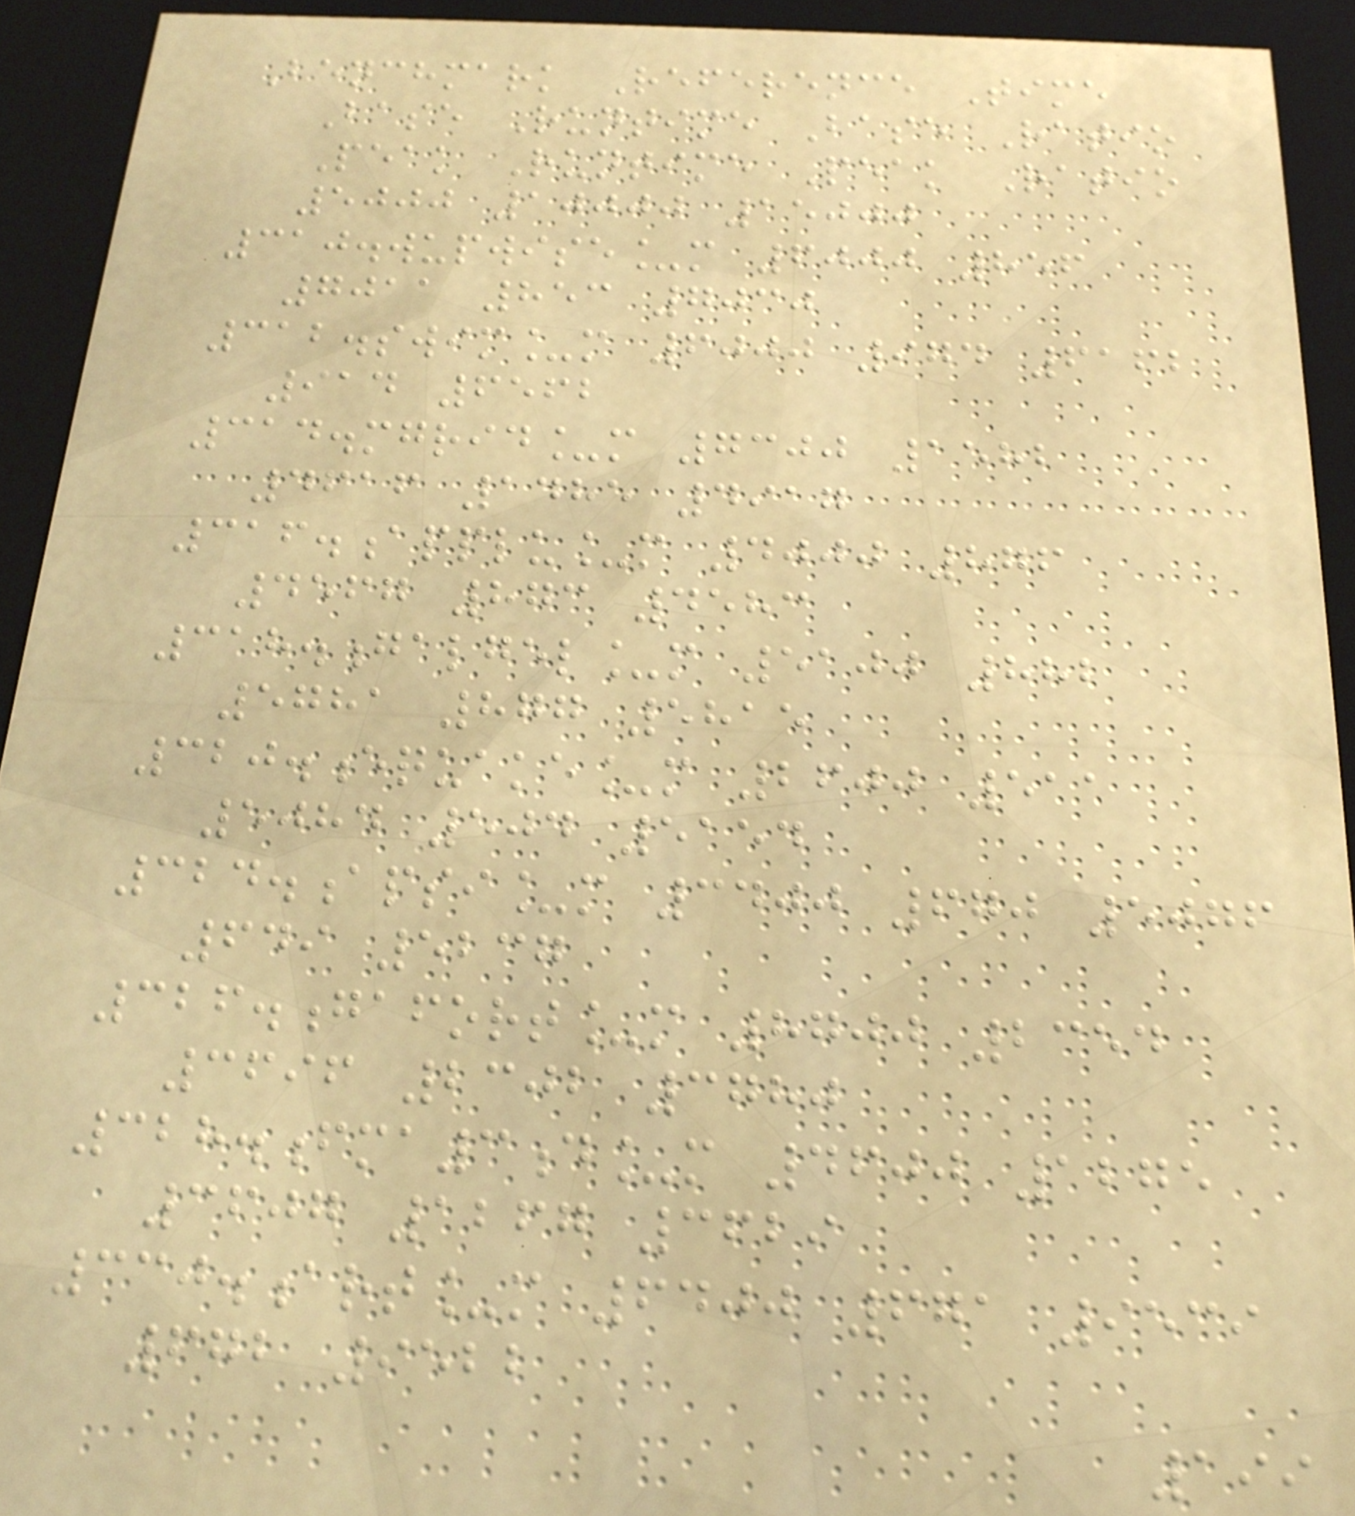Benchmark Reference Time
Base Runtime Base Ratio
Peak Runtime Peak Ratio
5000 10000 15000
310.wupwise_m 6000 856
7011 853 7030
312.swim_m 6000 974 6162
914 6562
314.mgrid_m 7300 1582
4616 1485 4917
316.applu_m 4000 876
4567 873 4583
318.galgel_m 5100 882
5781 877 5815
320.equake_m 2600 511
5084 504 5154
324.apsi_m 3400 670 5076
649 5237
326.gafort_m 8700 2354
3696 2302 3780
328.fma3d_m 4600 1275
3607 1267 3629
330.art_m 6400 671 9539
672 9522
199
